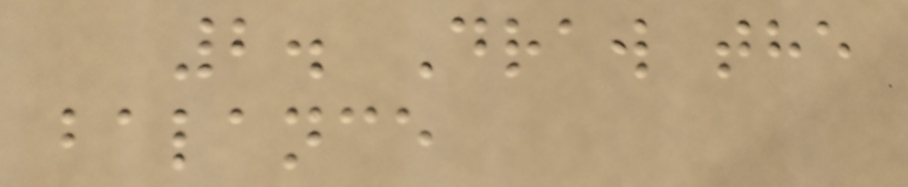2. Draw the
balance
